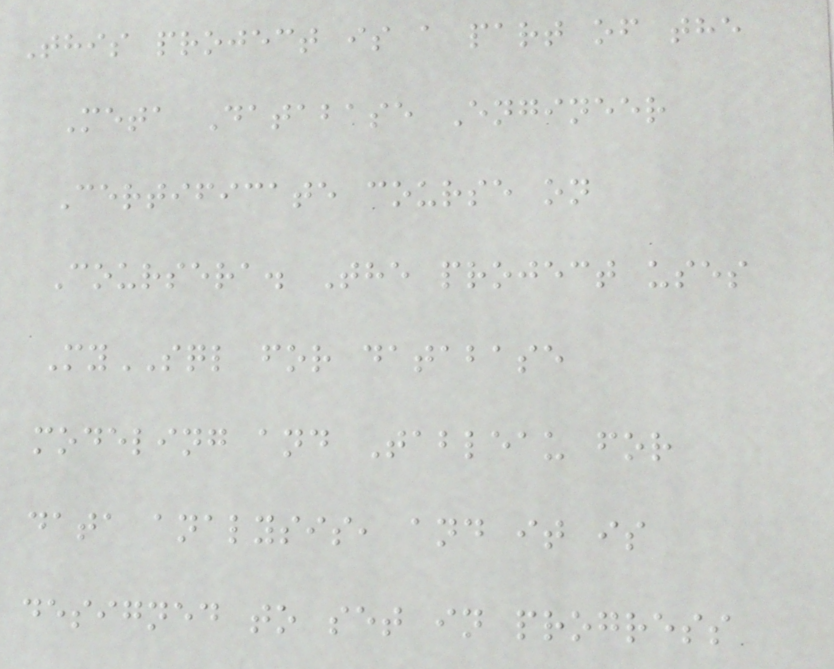This project is a part of the
Meta Database Engineer
Certificate course on
Coursera. The project uses
MySQL for database
modeling and Tableau for
data analysis, and it is
designed to set in progress
